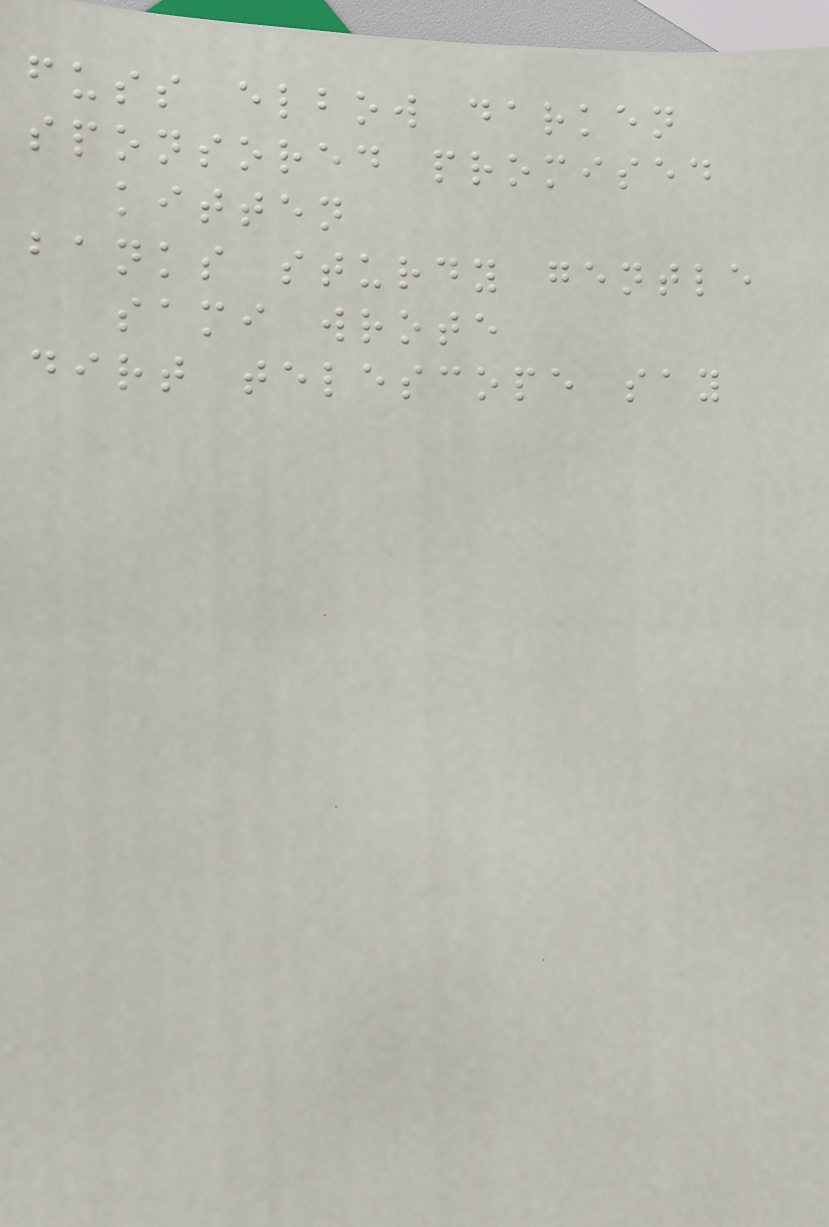fuss elbow darken
sponsored promised
kitten
banks sturdy gentle
sami wrote
dirt telescope say
